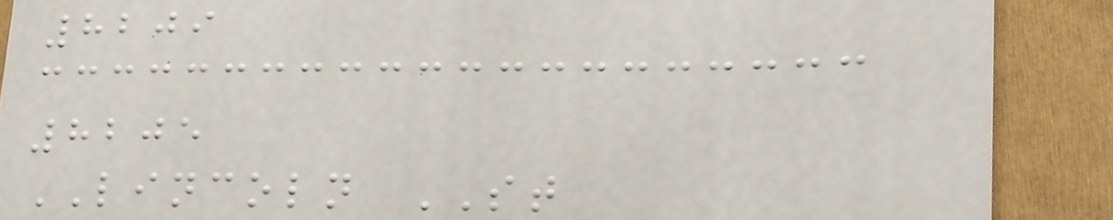8209
8205
LINCOLN ST
